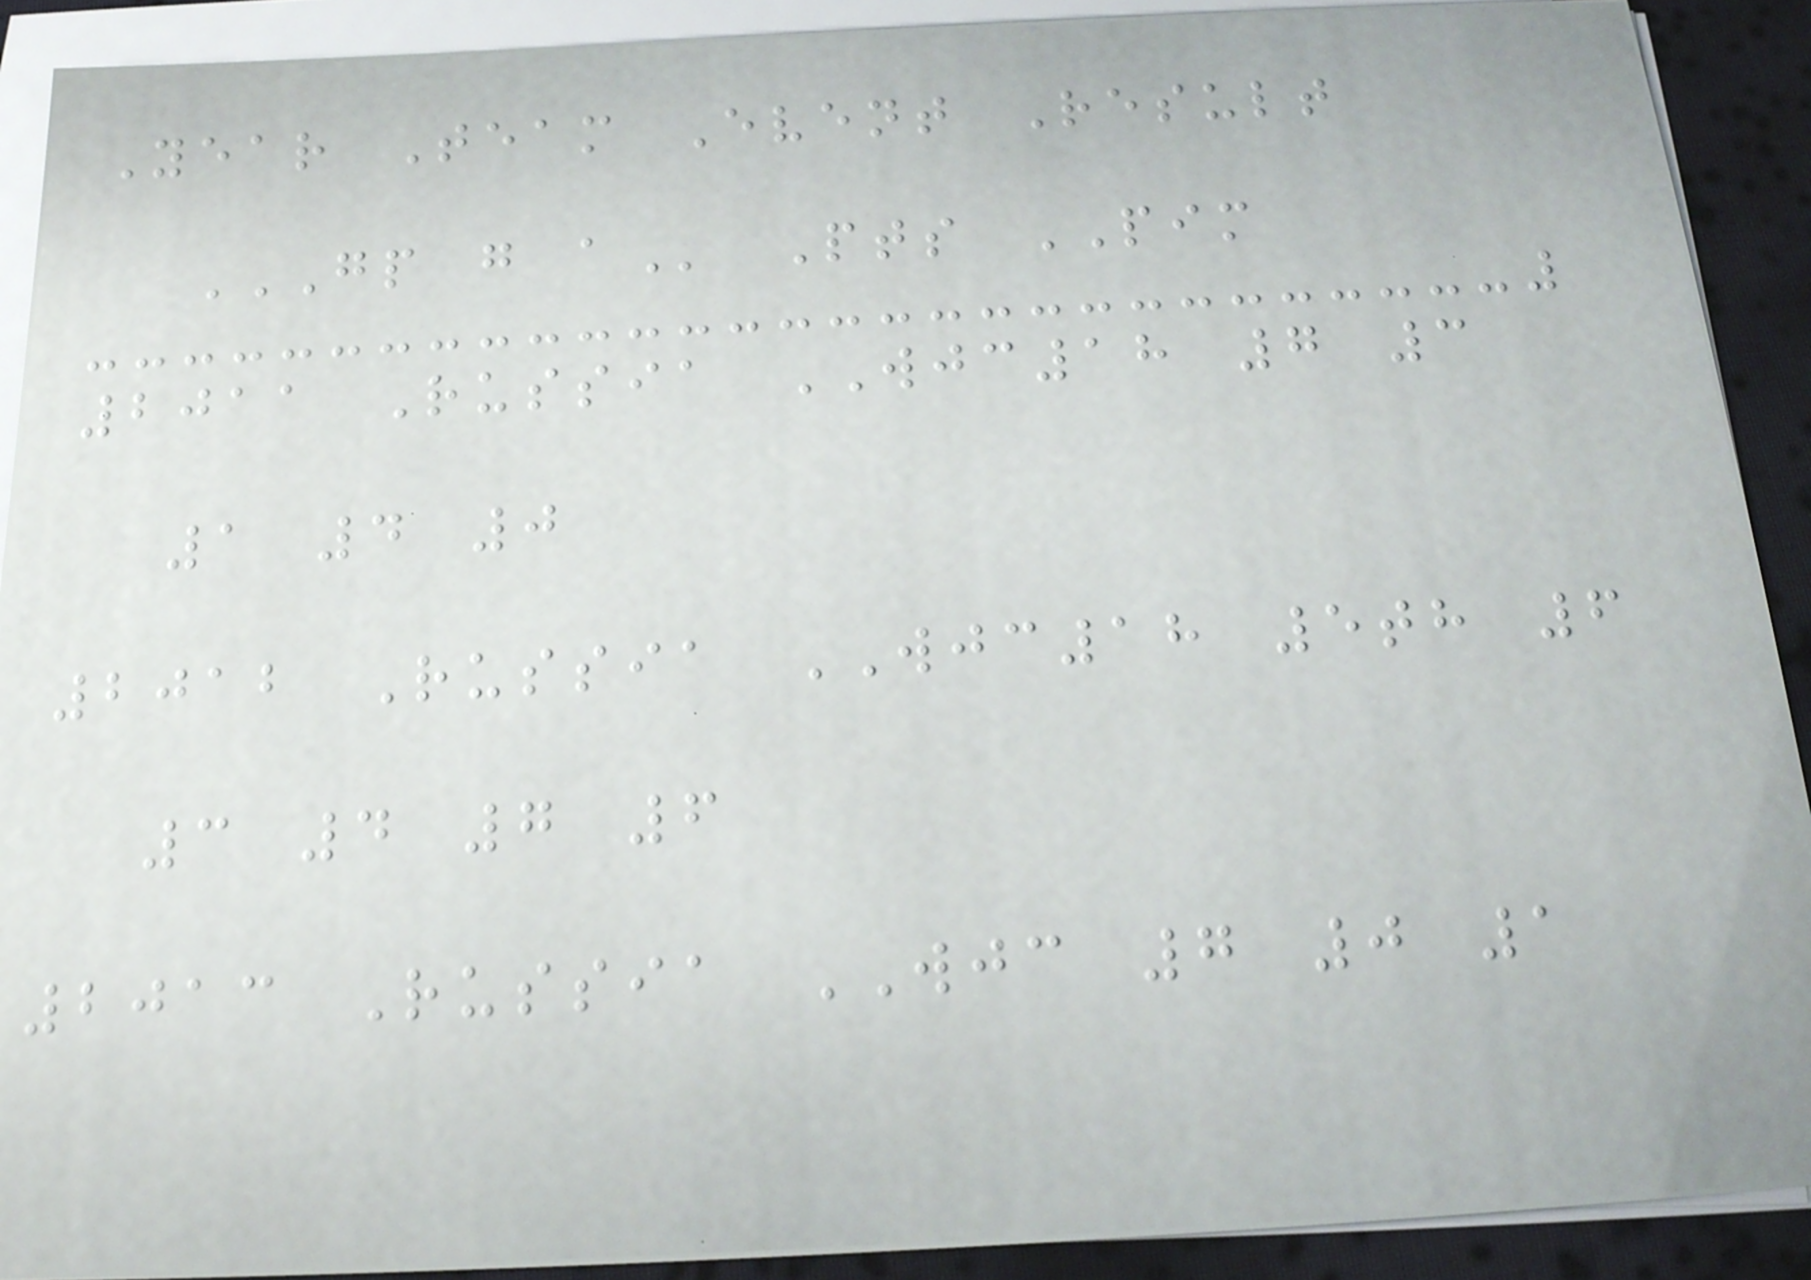Year Team Event Result
GP G A Pts PIM
2011 Russia WJC18 7 3
1 4 0
2012 Russia WJC18 5th 6
3 4 7 6
2013 Russia WJC 7 0 1
